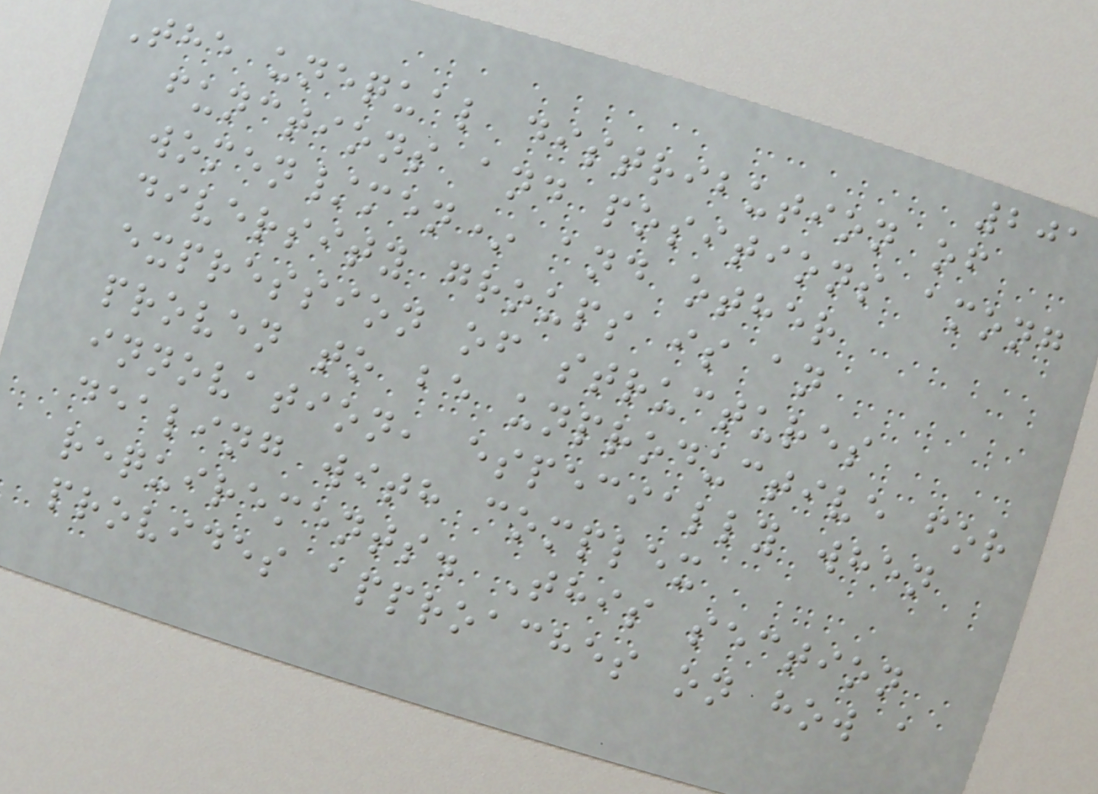201
The unequal distribution of
functions and positions among
women/men* and other
diversity groups is an
expression of structures
proven to be unproductive for
innovation, especially when
dealing with complex
requirements. This section
provides approaches on how a
